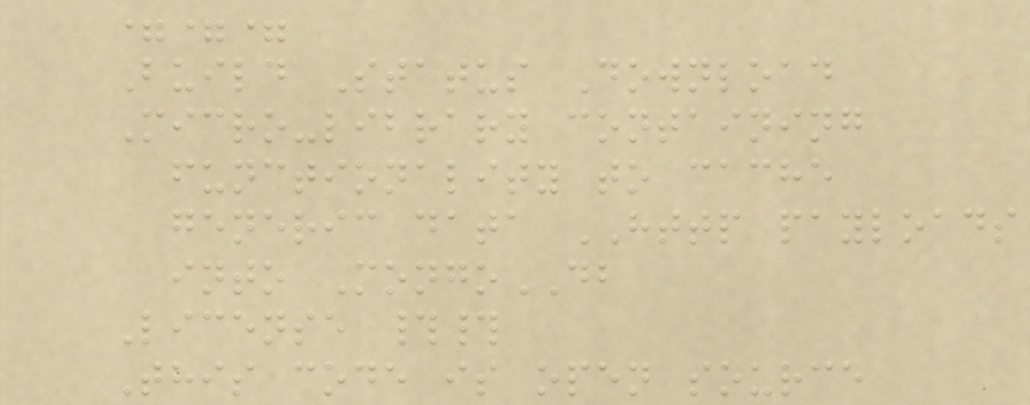===
Build Status Download
Micro-library containing
functionality to cache
generic data HTTP payloads
into MongoDB
License ##
This code is open source
